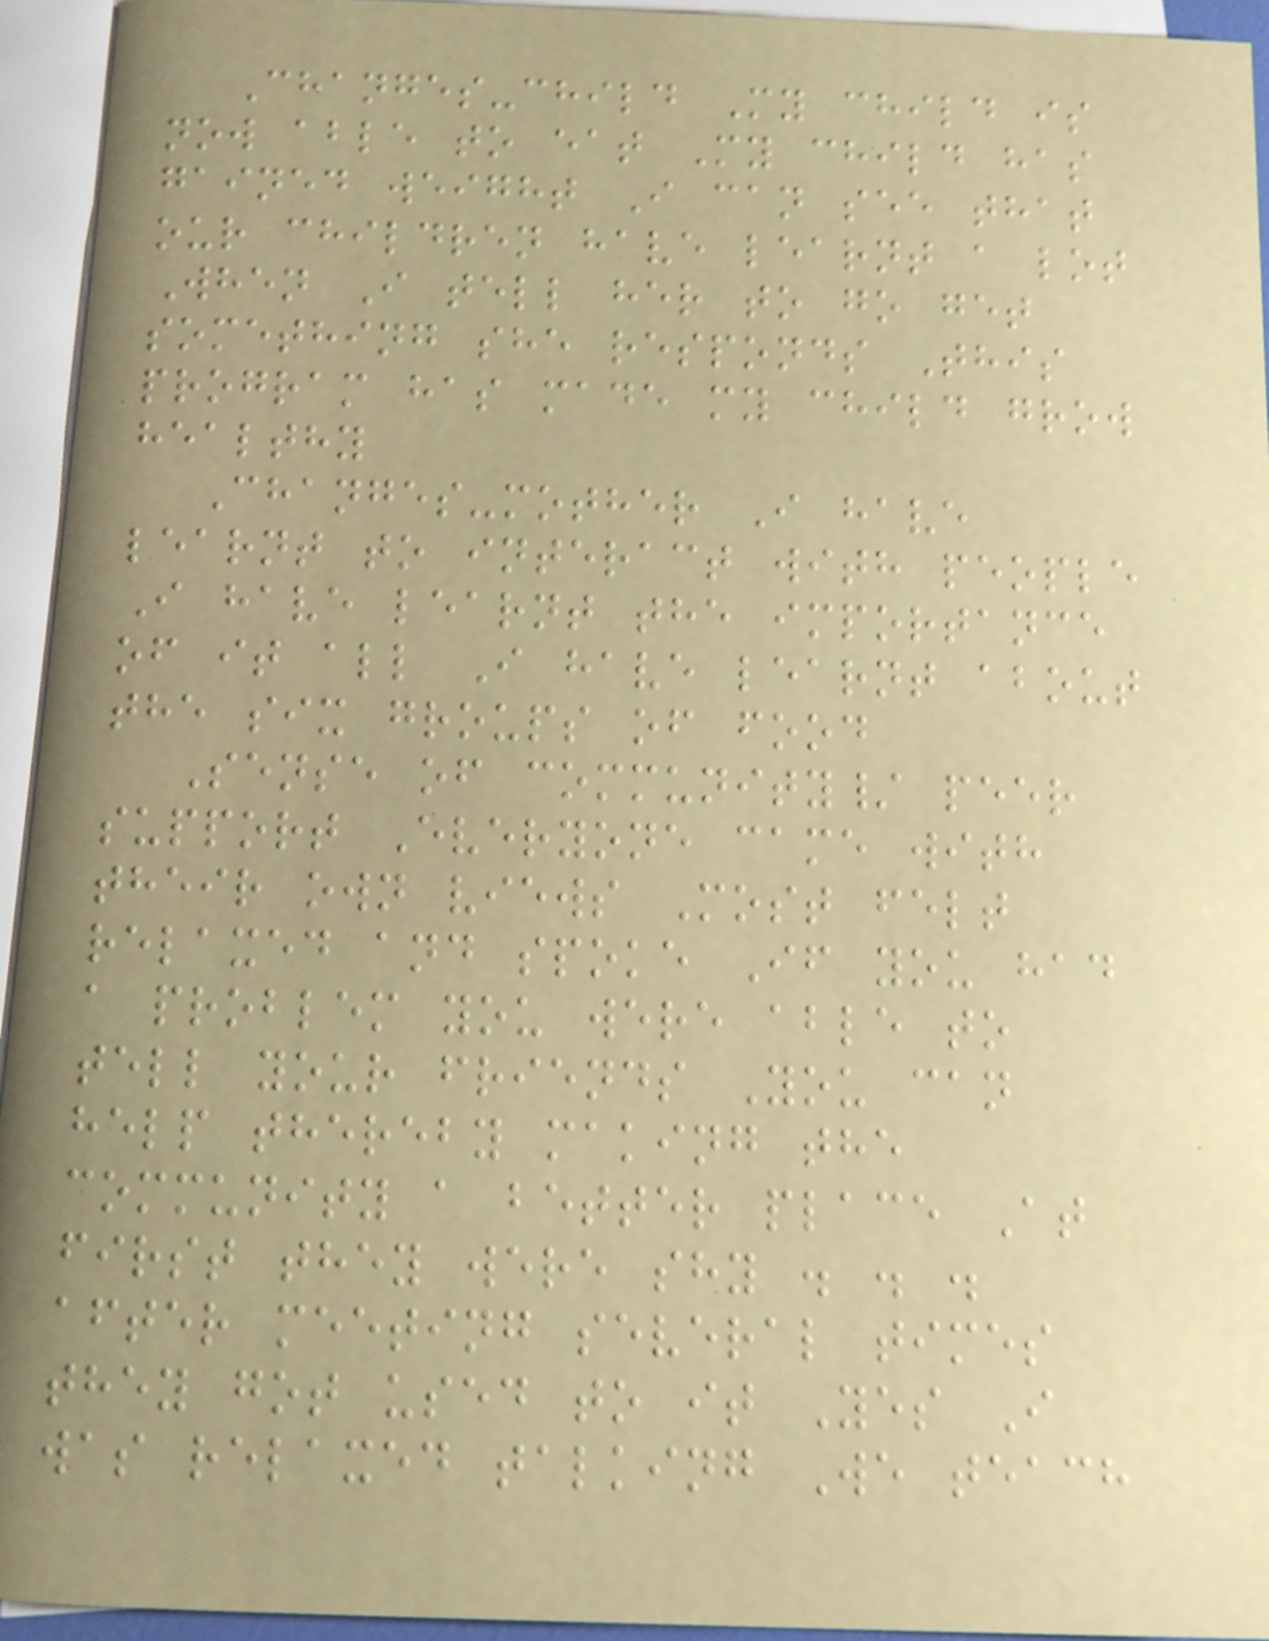Changes-child My child is
now able to eat My child has
gained weight I can see that
our children have learnt a lot
When I tell her to go get
something she responds This
program has made my child grow
healthy
Changes-mother I have
learnt to interact with people
I have learnt the importance
of it all I have learnt about
the six groups of food
Sense of community/ peer
support Everyone came with
their own views Most felt
relaxed and spoke If you had
a problem you were able to
tell your friends You can
help thereby making the
community a better place At
first they were shy . . .
after meeting several times
they got used to it Yes I
was relaxed talking We teach
